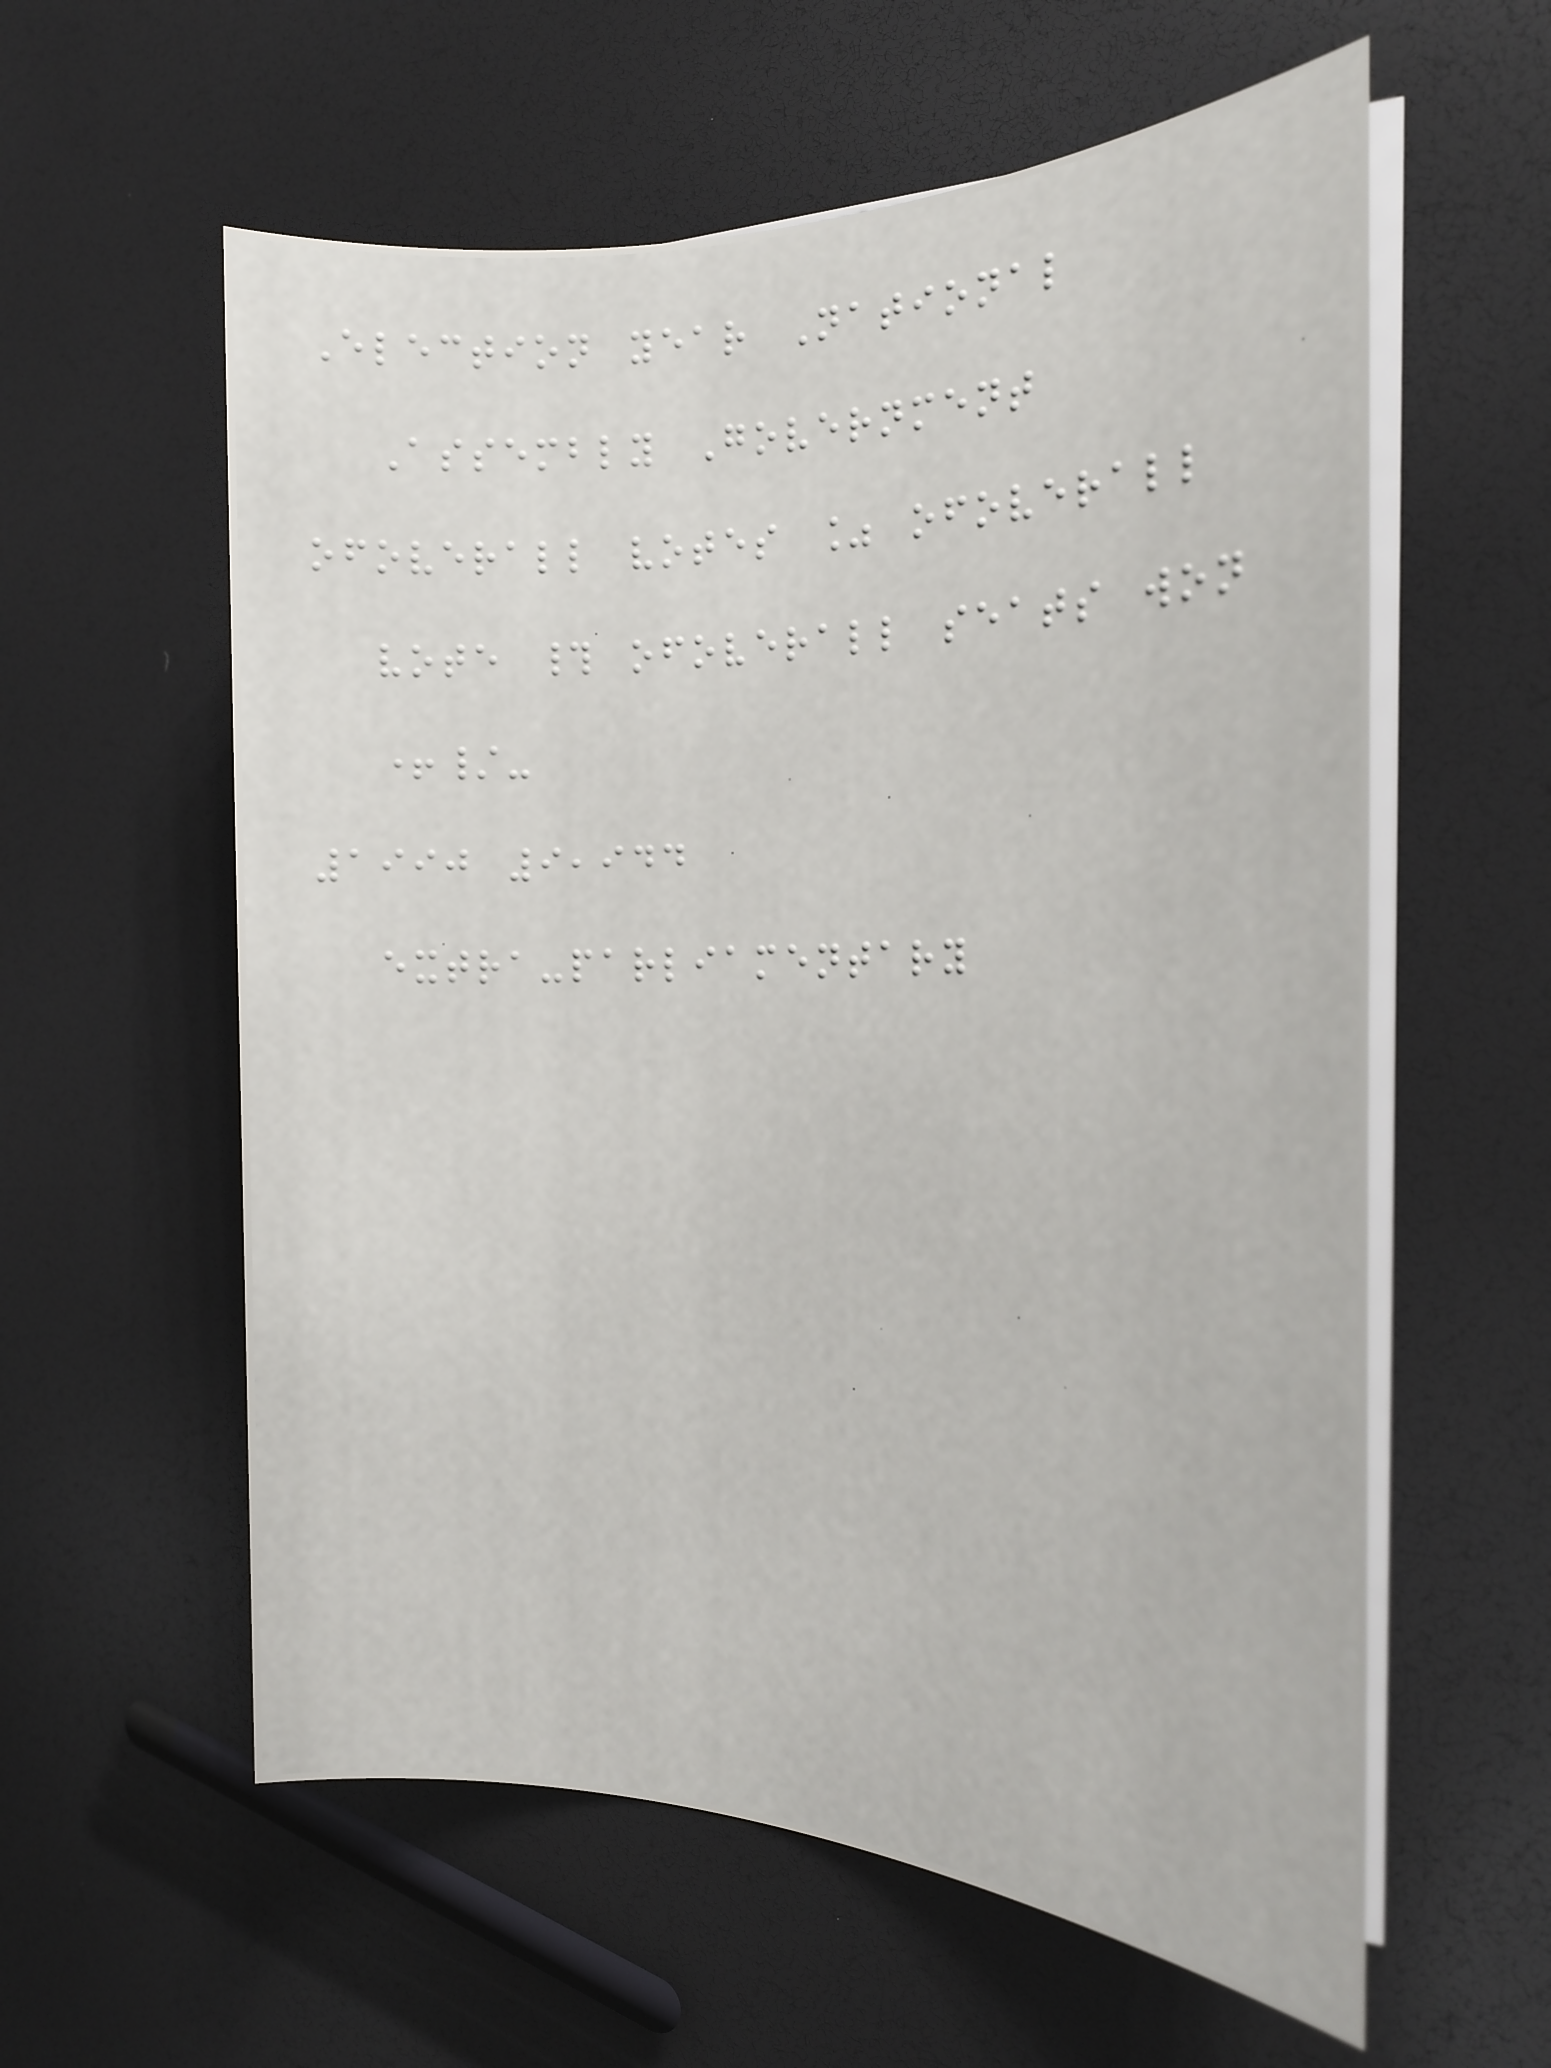Election year National
Assembly Government
ofoverall votes % ofoverall
vote # ofoverall seats won
+/-
1990 9,944
extra-parliamentary
